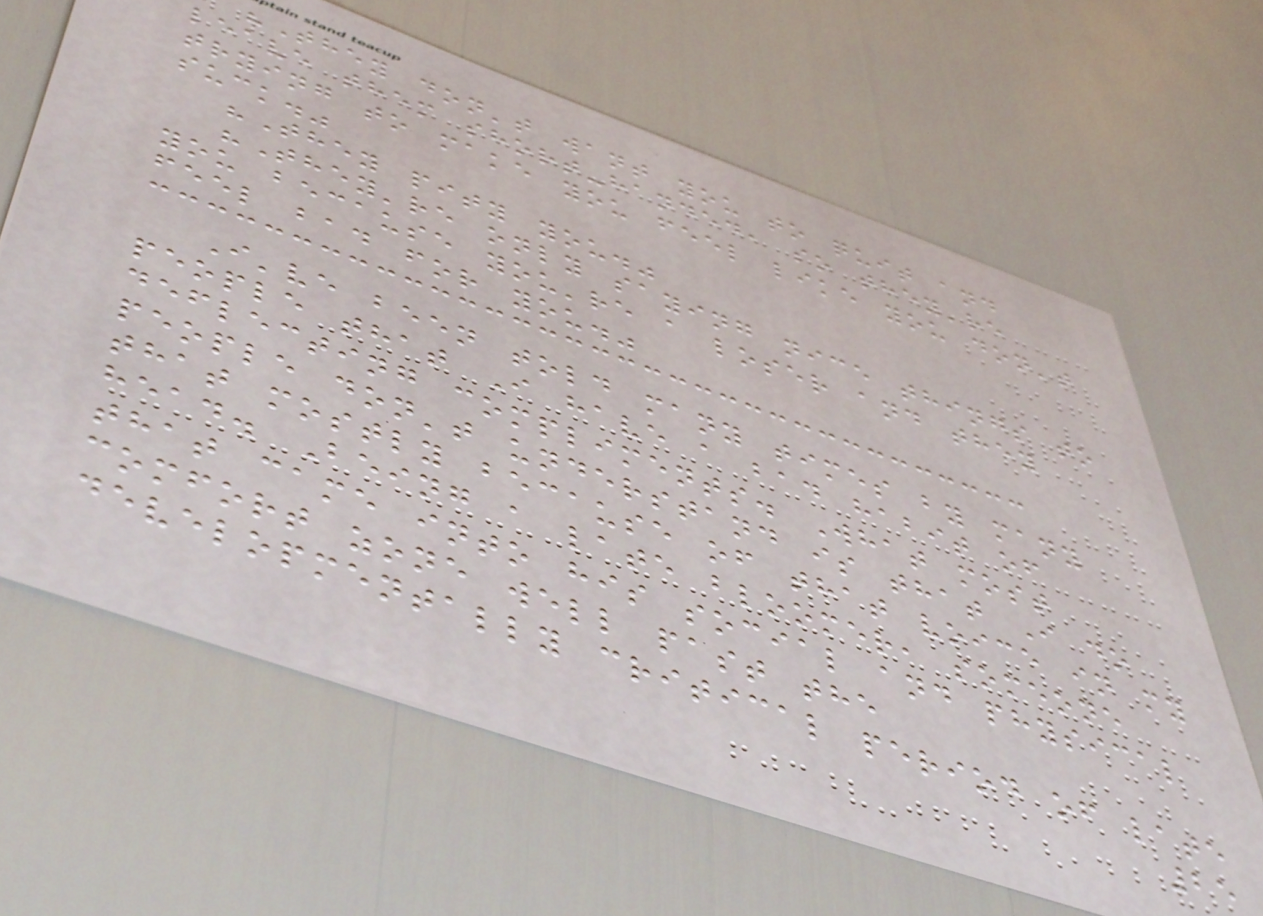"They don't want you to quit and
leave them short-handed, so they're
trying to make you feel like you don't
suck."
"They pity you."
"They're only saying nice things to
you because you're a loser and they
feel bad for you."
I've been told many times by many
people that I have a bad habit of
deflecting compliments. What most
people don't understand is that I do
that mostly because of that voice in my
head. Being a late bloomer, someone
that came into his social and physical
comfort zone well past the
developmentally critical period of late
25
